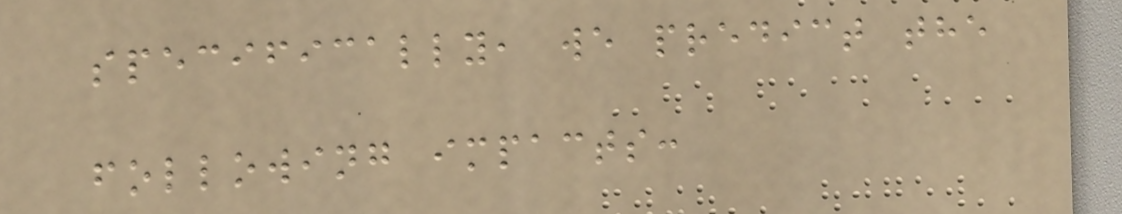specifically, we predict the
following impacts:
